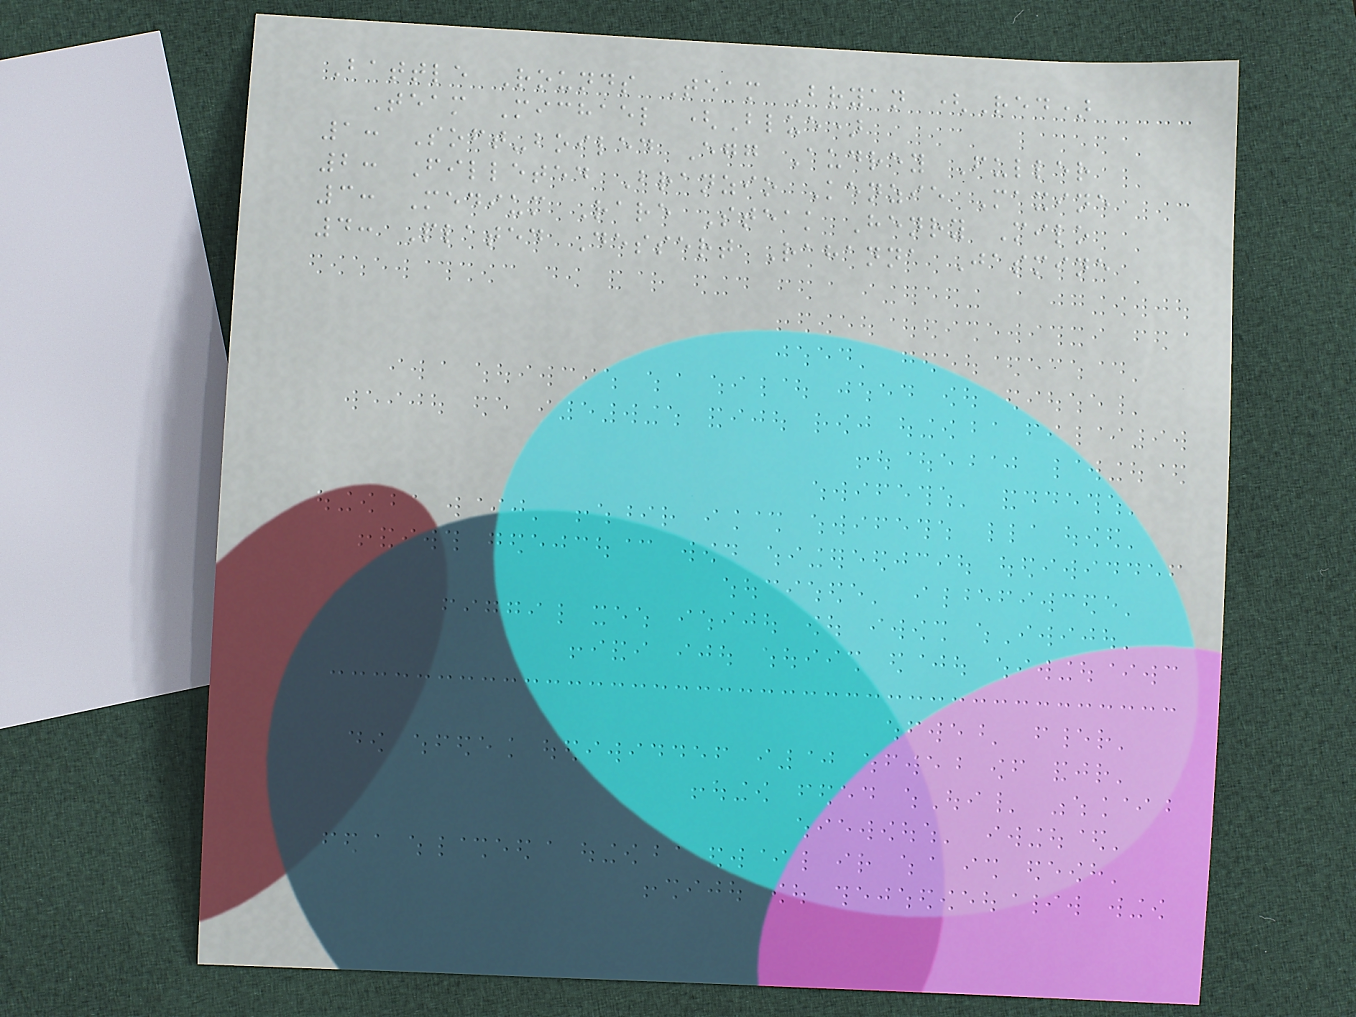Battle Rounds Team Bryan (Red)
Team Michael (Blue)
1: Soft-boiled Egg Audrey Fuller
2: Filleted Branzio Kenzie Maxine
3: Medium Rare Steak Henry Milo
4: Plated Dessert Rahanna Jasmine
